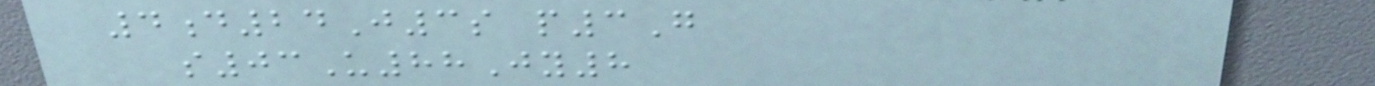4d24J3s p3G
s03U88Jy8
